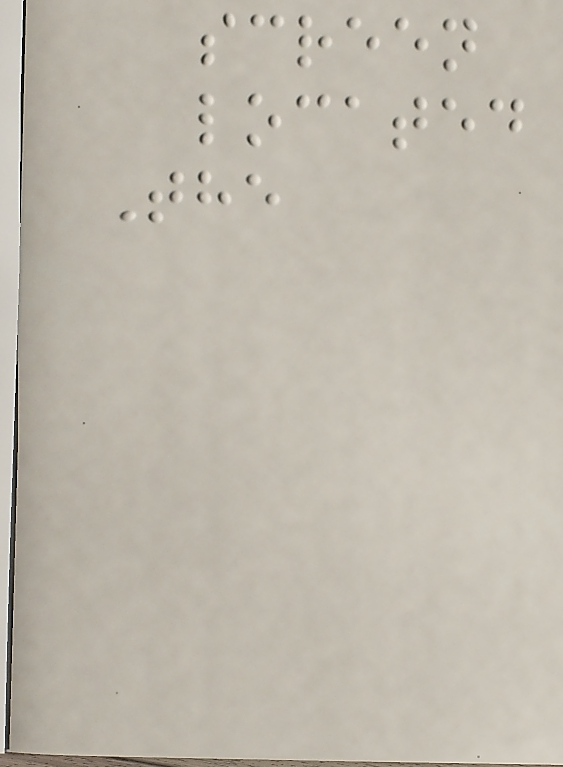screen
located
The
